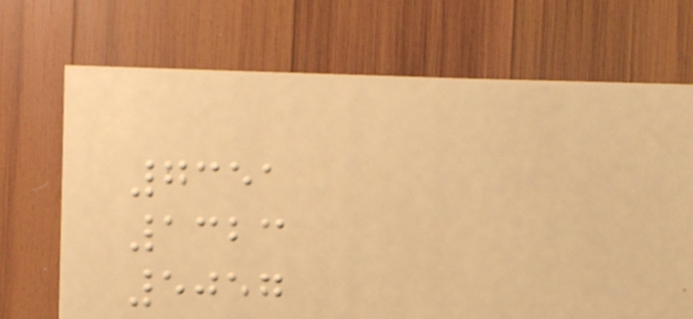7351
1323
5057
